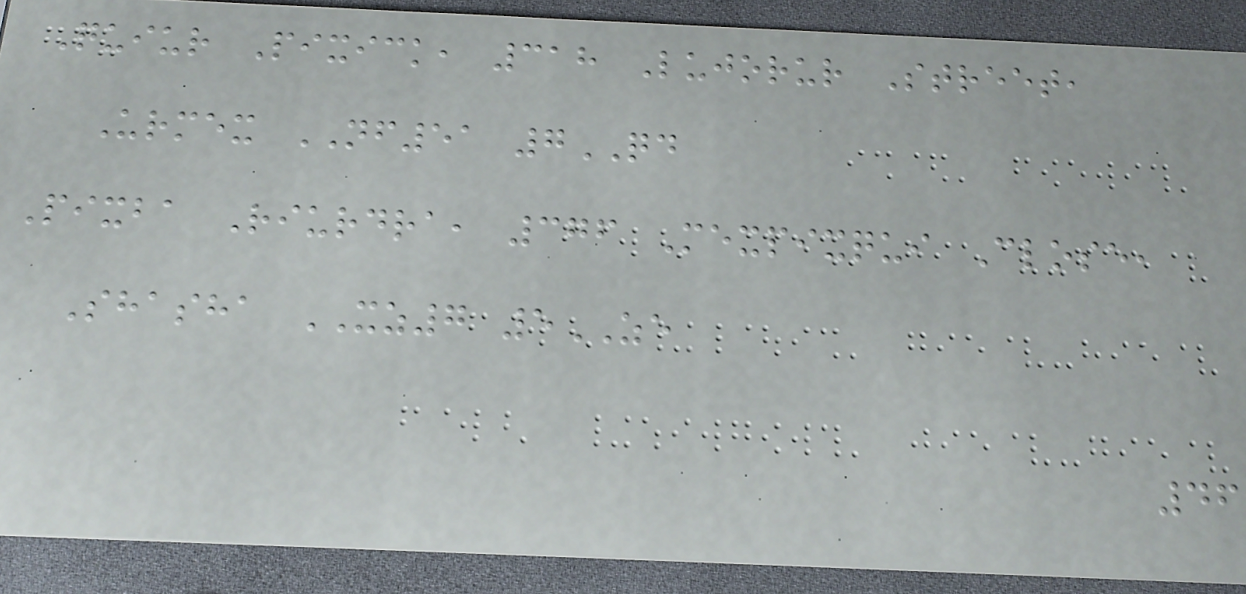Quiur Pixick, 318 Lujorur Street,
Urmex NF51 7QD
Pixba Riurdra, 376 Mexpixqui Close,
Shasha XZ7 5ZE
46
